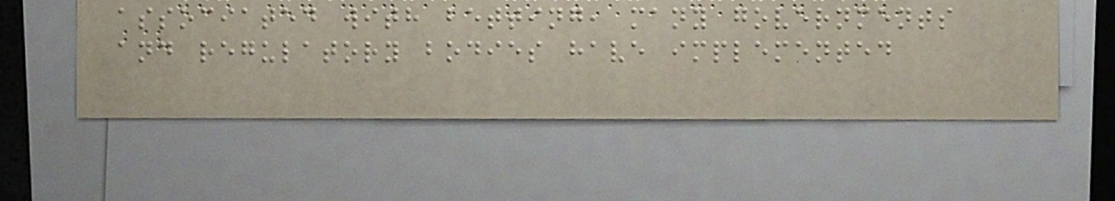associated with betting, many governments
and regulatory bodies have implemented
